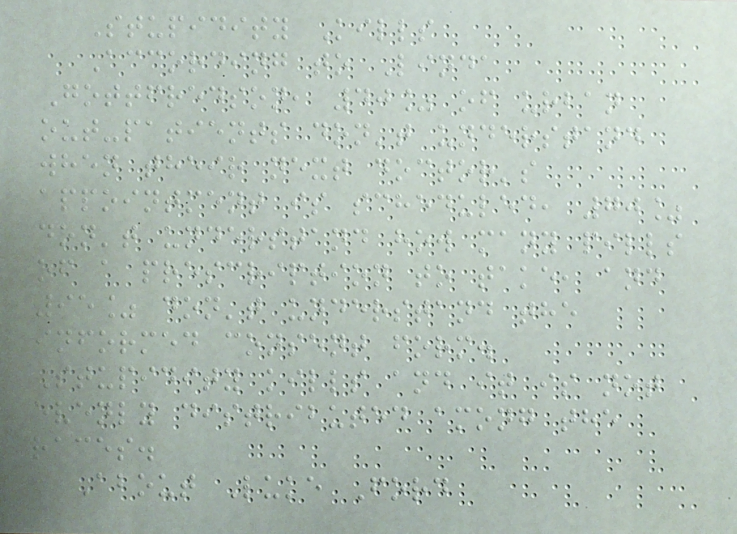Stupidity Kills
According to Linda
Gottfredson, 40% of urban
out-patients don't understand
when their next doctor's
appointment is scheduled, 70%
don't understand how many pills
of a prescription to take, and
95% don't understand the
informed consent form.
Stupidity kills and it is not
evenly distributed among the
races.
About Luke Ford
